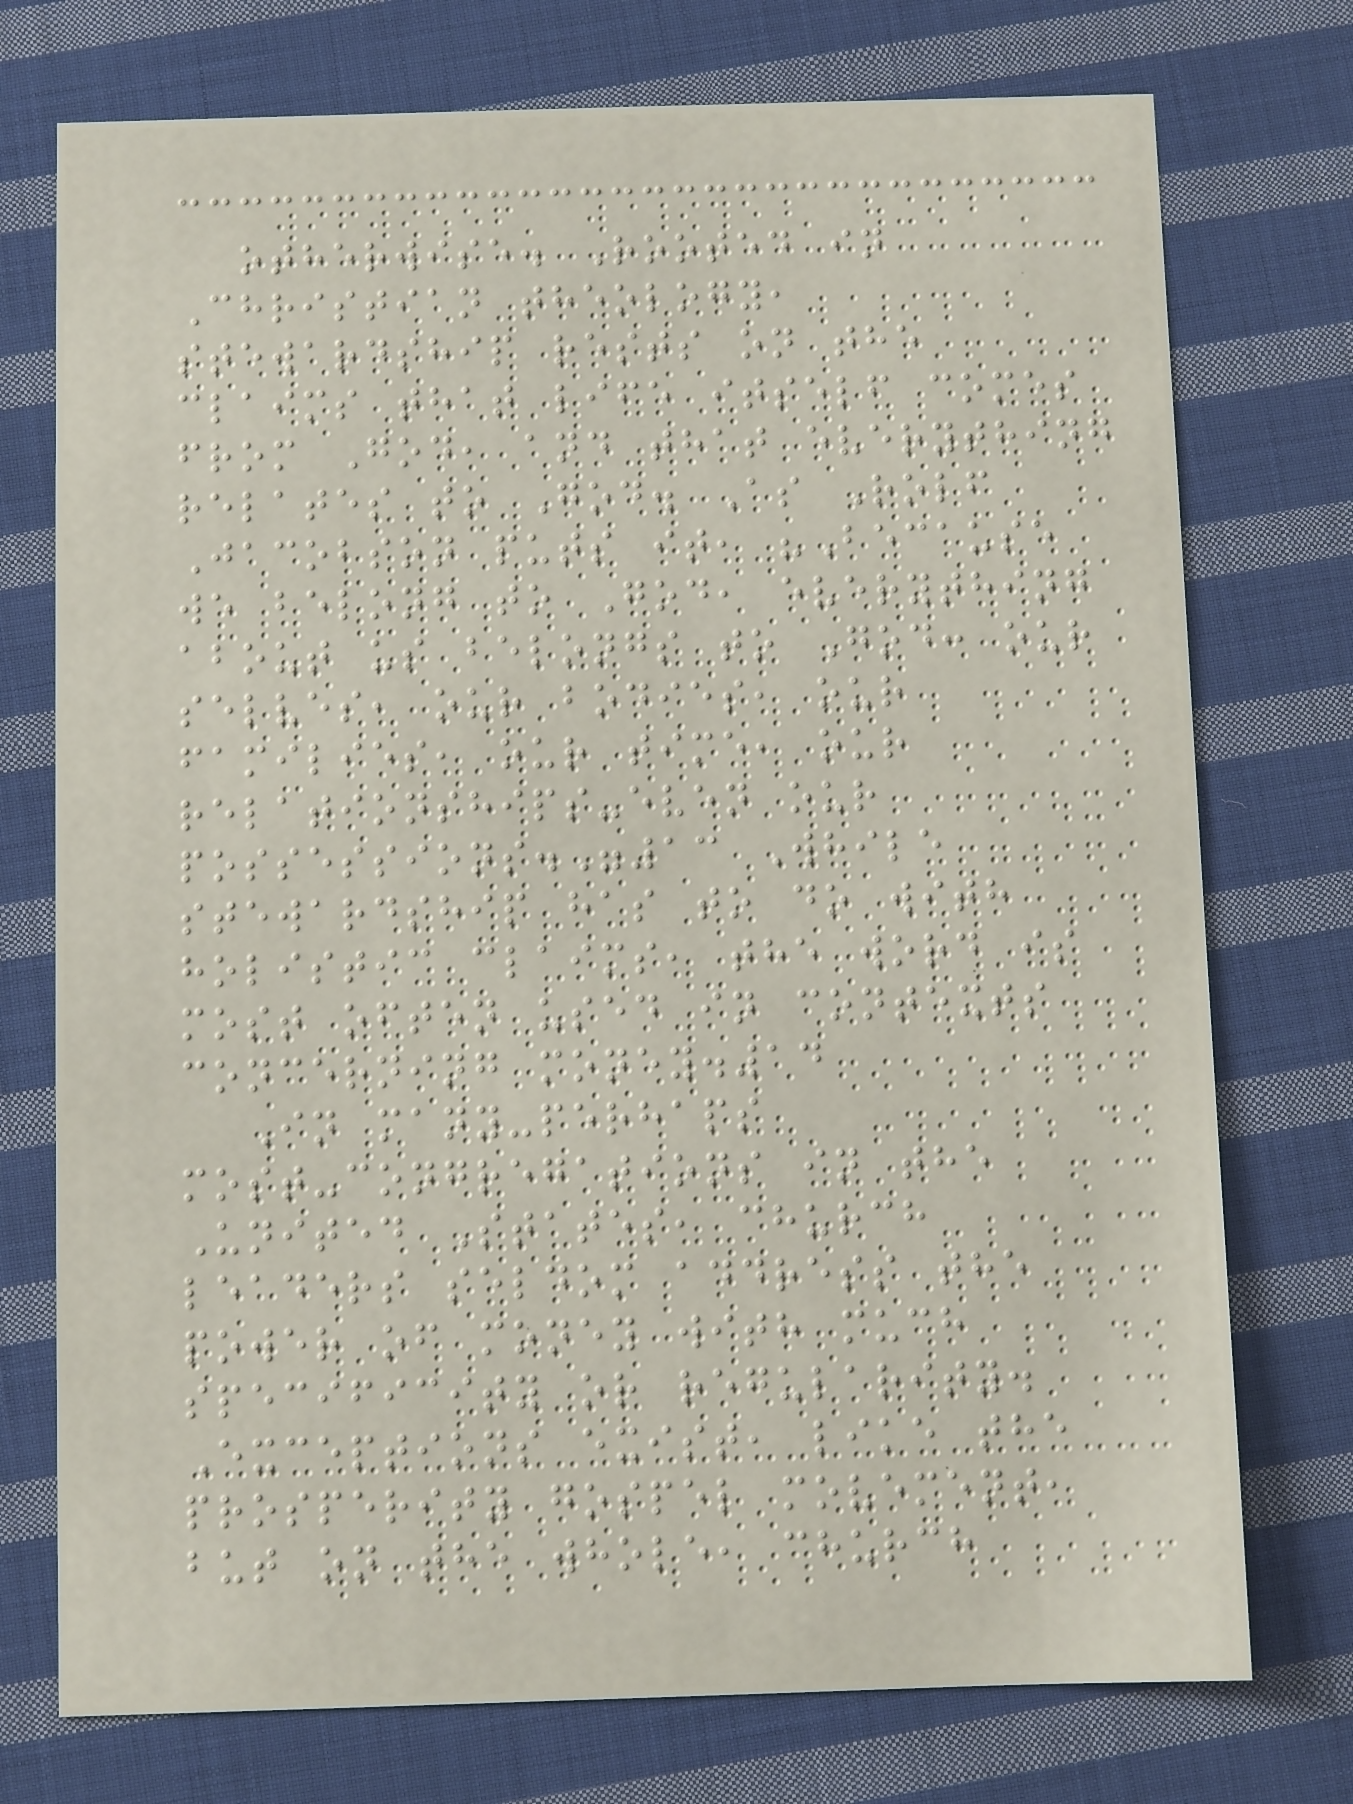otherwise. Rooted in
Christian theology,
stewardship rests on the
claims that life itself comes
from God, and that everything
relates to God. As Rolf
Jacobson puts it, "Because
we belong to God, everything
about us belongs to God: our
selves, our bodies, our
families, our time, our
relationships-even our
possessions."13 While
stewardship has to do with
holistic claims, the word is
most often used in contexts
concerning money.14
In many-perhaps
most-congregations in the
United States, church
leaders seldom address the
power of money with much
specificity or regularity.
Exceptions exist, like the
prosperity gospel movement,
but on the whole, church
